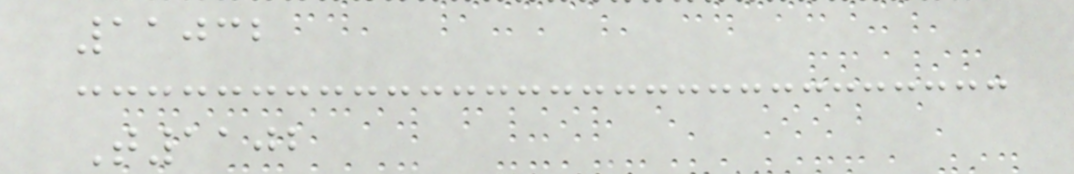11032
T1102
